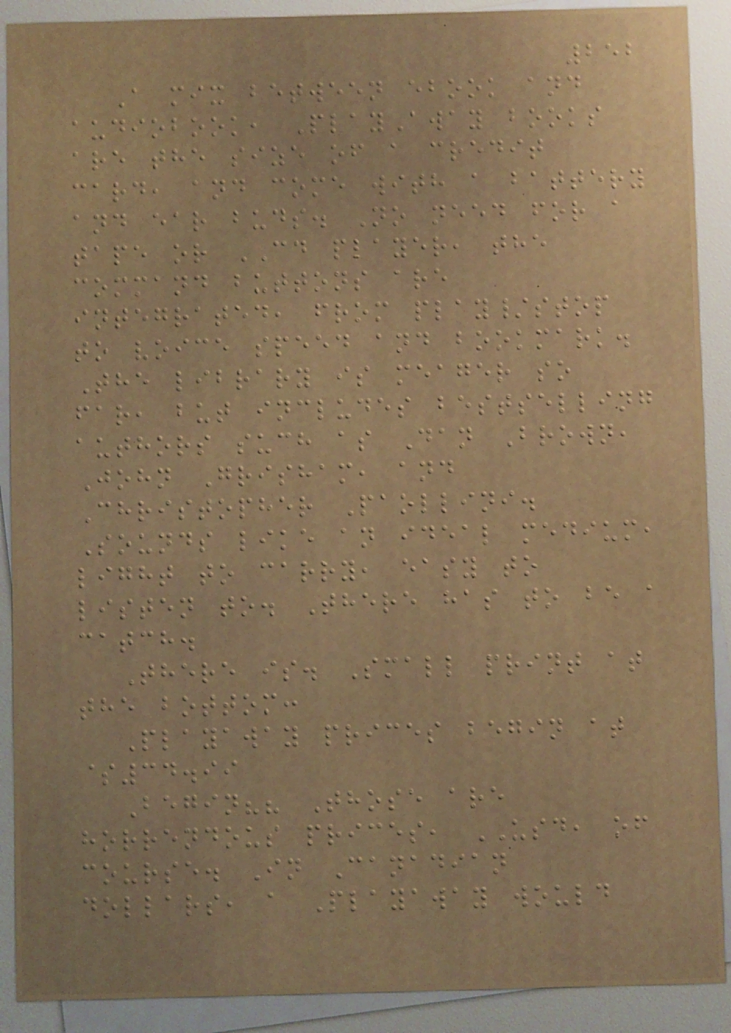252
A mix between ebook and
audiobook, PlayAway books
are the size of a credit
card, and come with a battery
and ear buds. No need for a
tape or CD player, the
command buttons are
integrated, from play/stop
to voice speed and bookmark.
The library is meager so
far, but includes bestselling
authors such as Dan Brown,
John Grisham, and
Christopher Paollini.
Sounds like an ideal medium,
light to carry, easy to
listen to. There has to be a
catch.
There is. Small print at
the bottom:
Playaway prices begin at
$34.99
Begin?? Those are
horrendous prices, USD, of
course. In Canadian
dollars, a Playaway would
